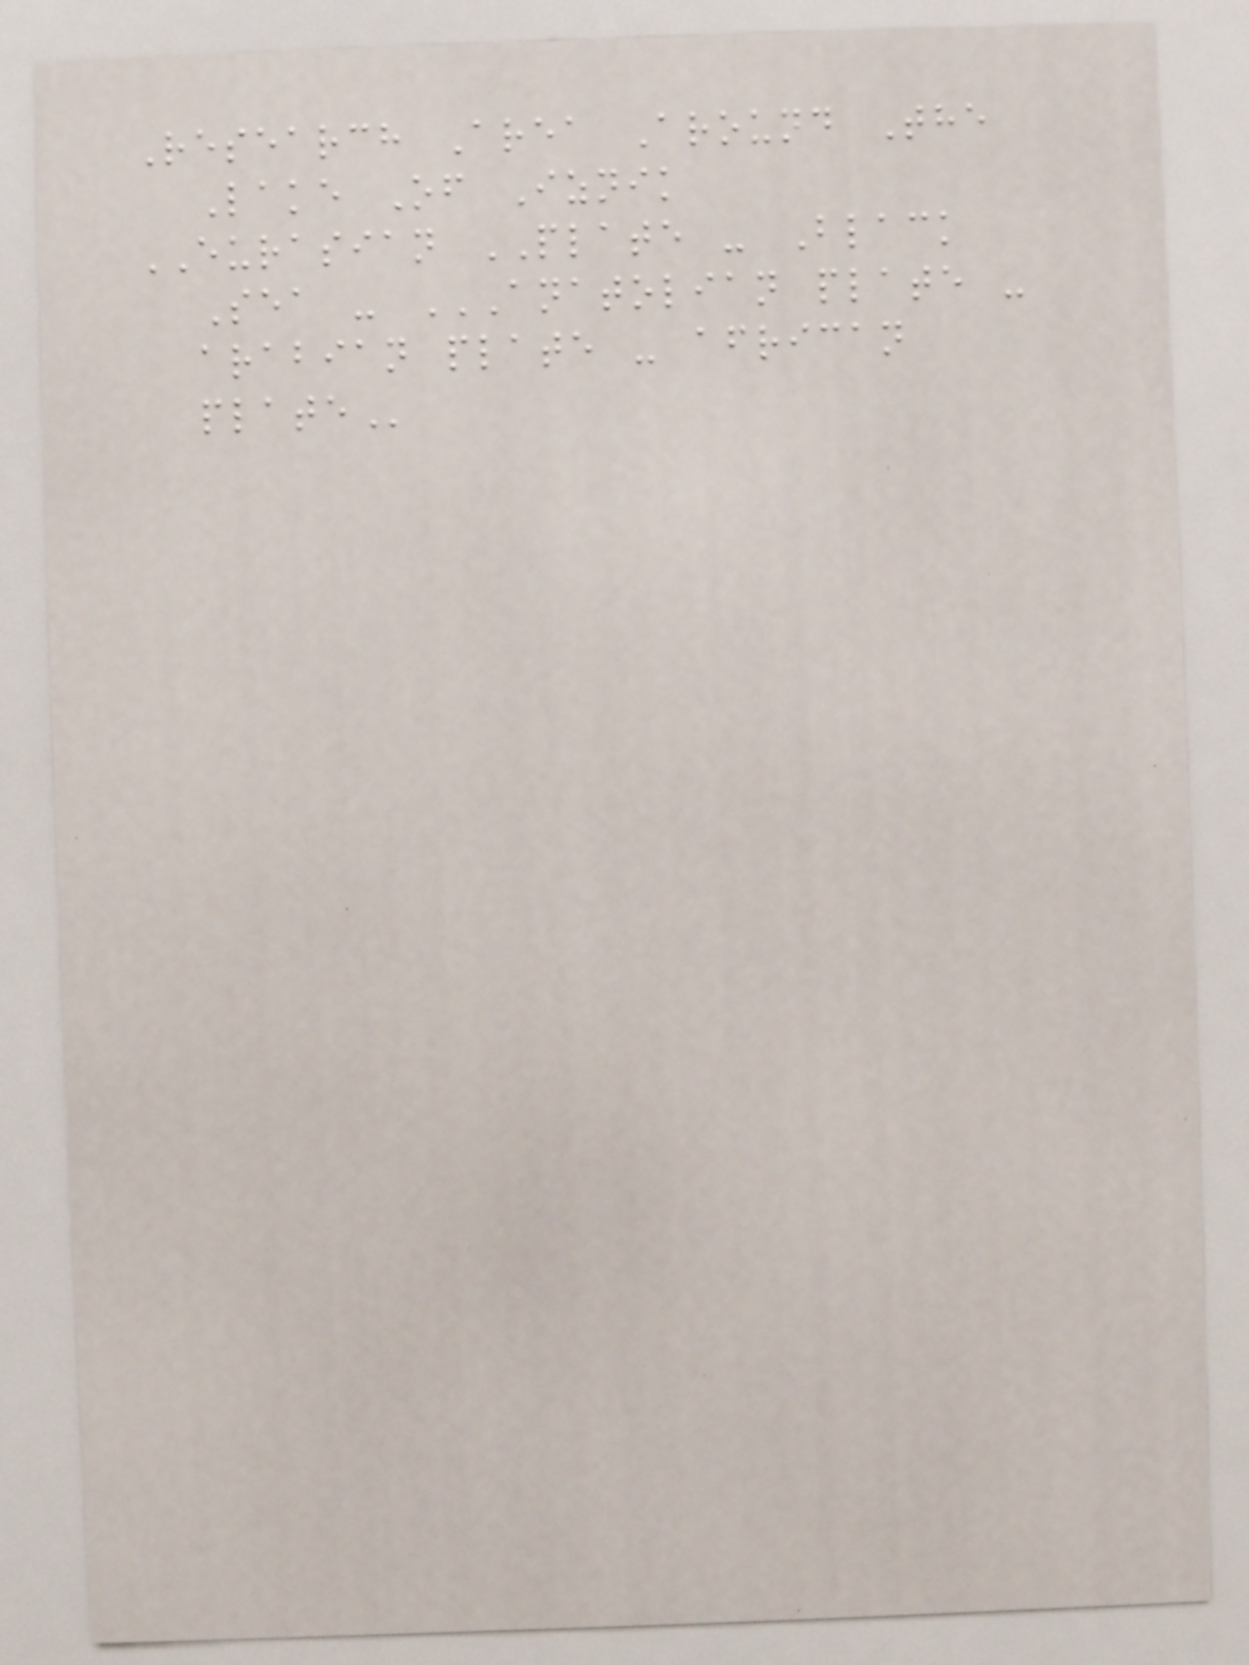Research Area Around The
Lake Of Iznik
EURASIAN PLATE - Black
Sea - ANATOLIAN PLATE -
ARABIAN PLATE - AFRICAN
PLATE
